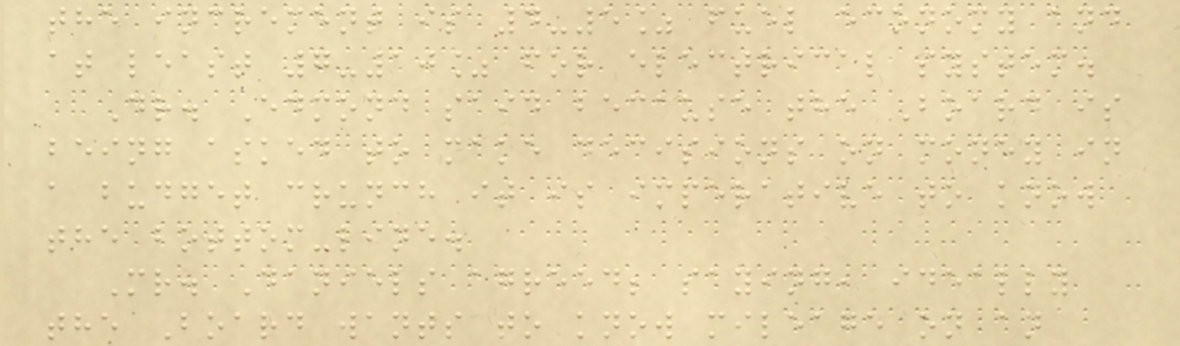the increment is 4-5% fuel economy and
at least 7-10% for electrical system.
Dr. Edmond said because the Board is
being asked to make decisions on money in
a budget crunch it is imperative to know
the bottom-line.
Mr. Daniels agreed; saying, ideally
the Board wants to know mileage on an
